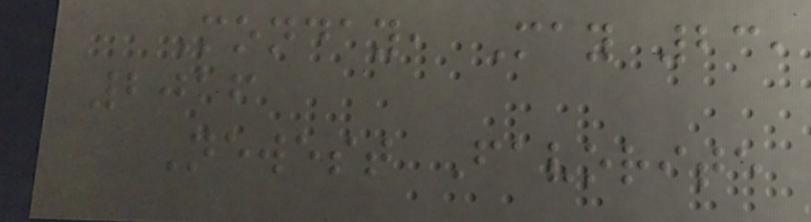Monday, May 23,
2016
Newest Favorite
